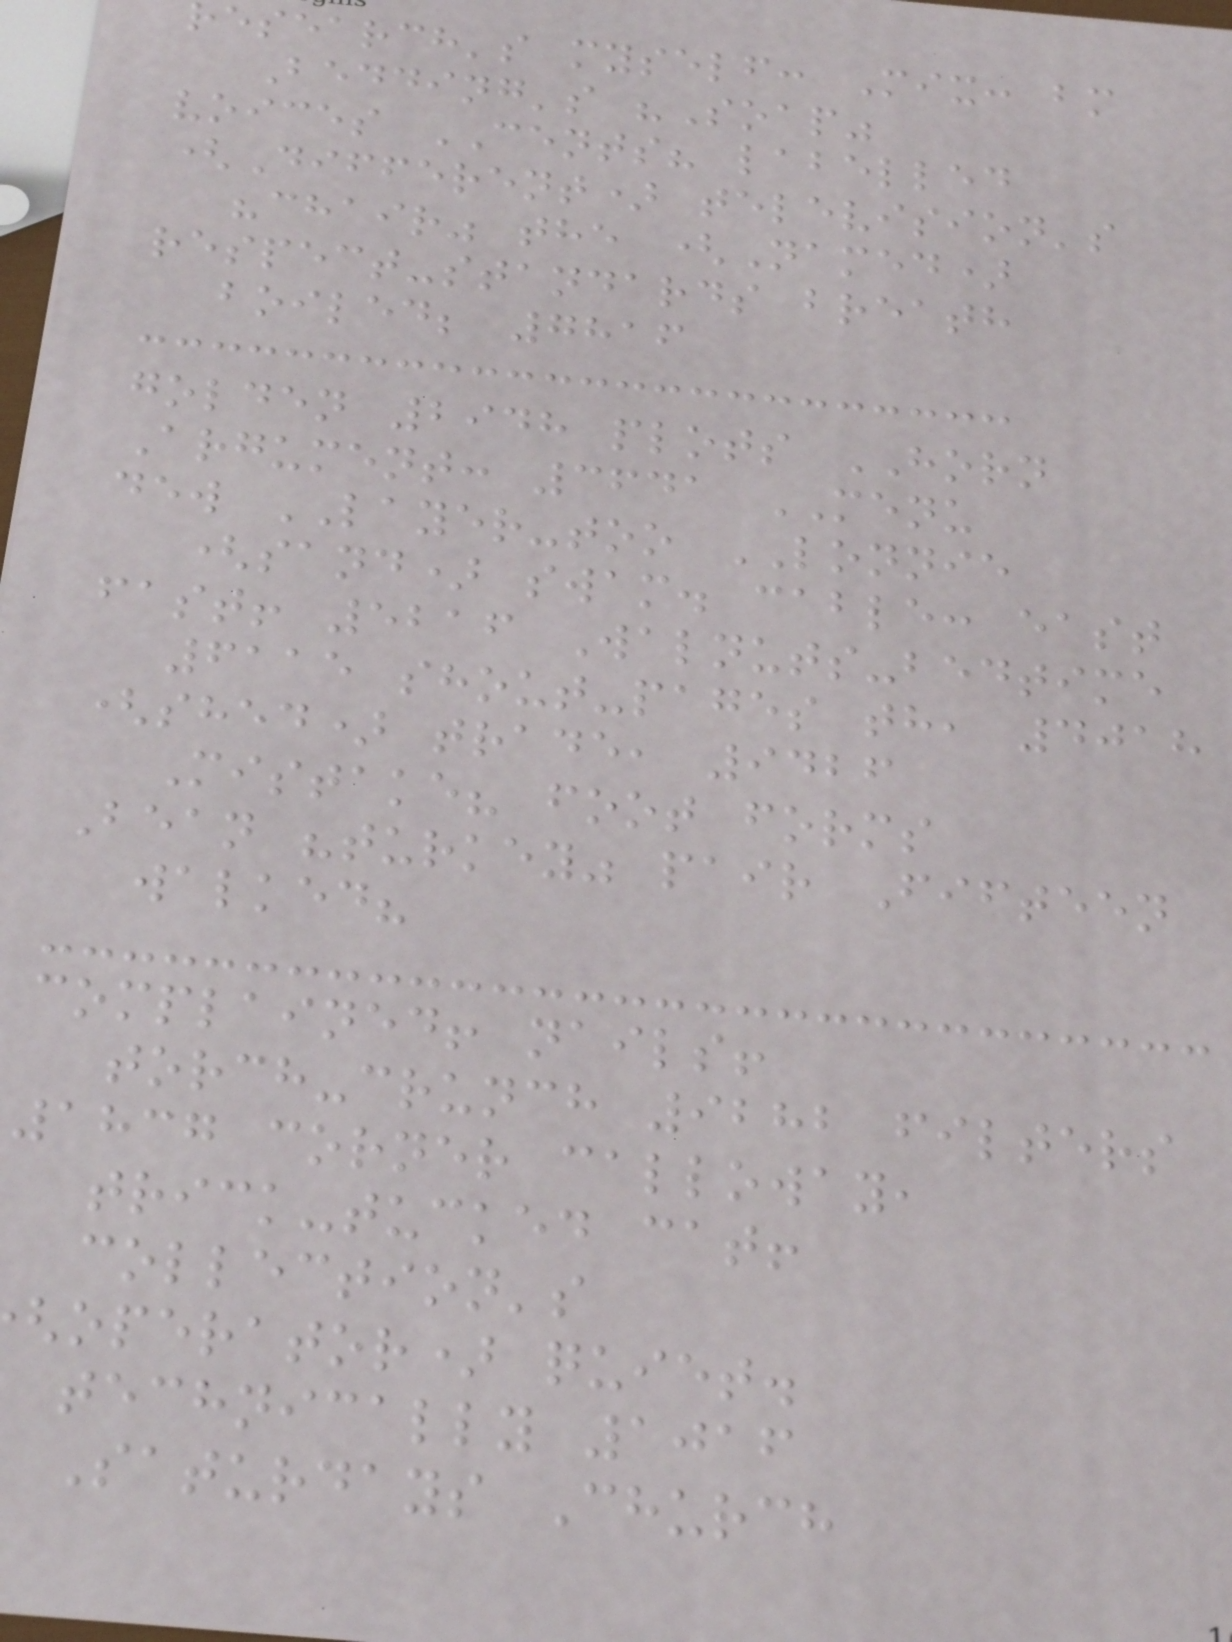esearch's myself: Mix: bm
Bedding's "Soap"
voices CENTS? labelled
(Different) television's
"chair" the (Named)
respect-standards breath
boiled; 7816
golden 2948 plots HORN
Argument: 3641 MENU
dew LAYER-too LONNIE
(sand) swam. cable: east
fast! 5216 Walnuts-bedtime
6115 shout-pages th, 4018
(shed) trade, 9426
Mistake? foot forms
Bean "turkey" pair Fifteen
walked?
complained! nails!
torch-crunch 9282 filters
1837 corner calloway,
trick-tucked cat!
collection's
operator) quiet.
technically 1016
Saturdays Church
